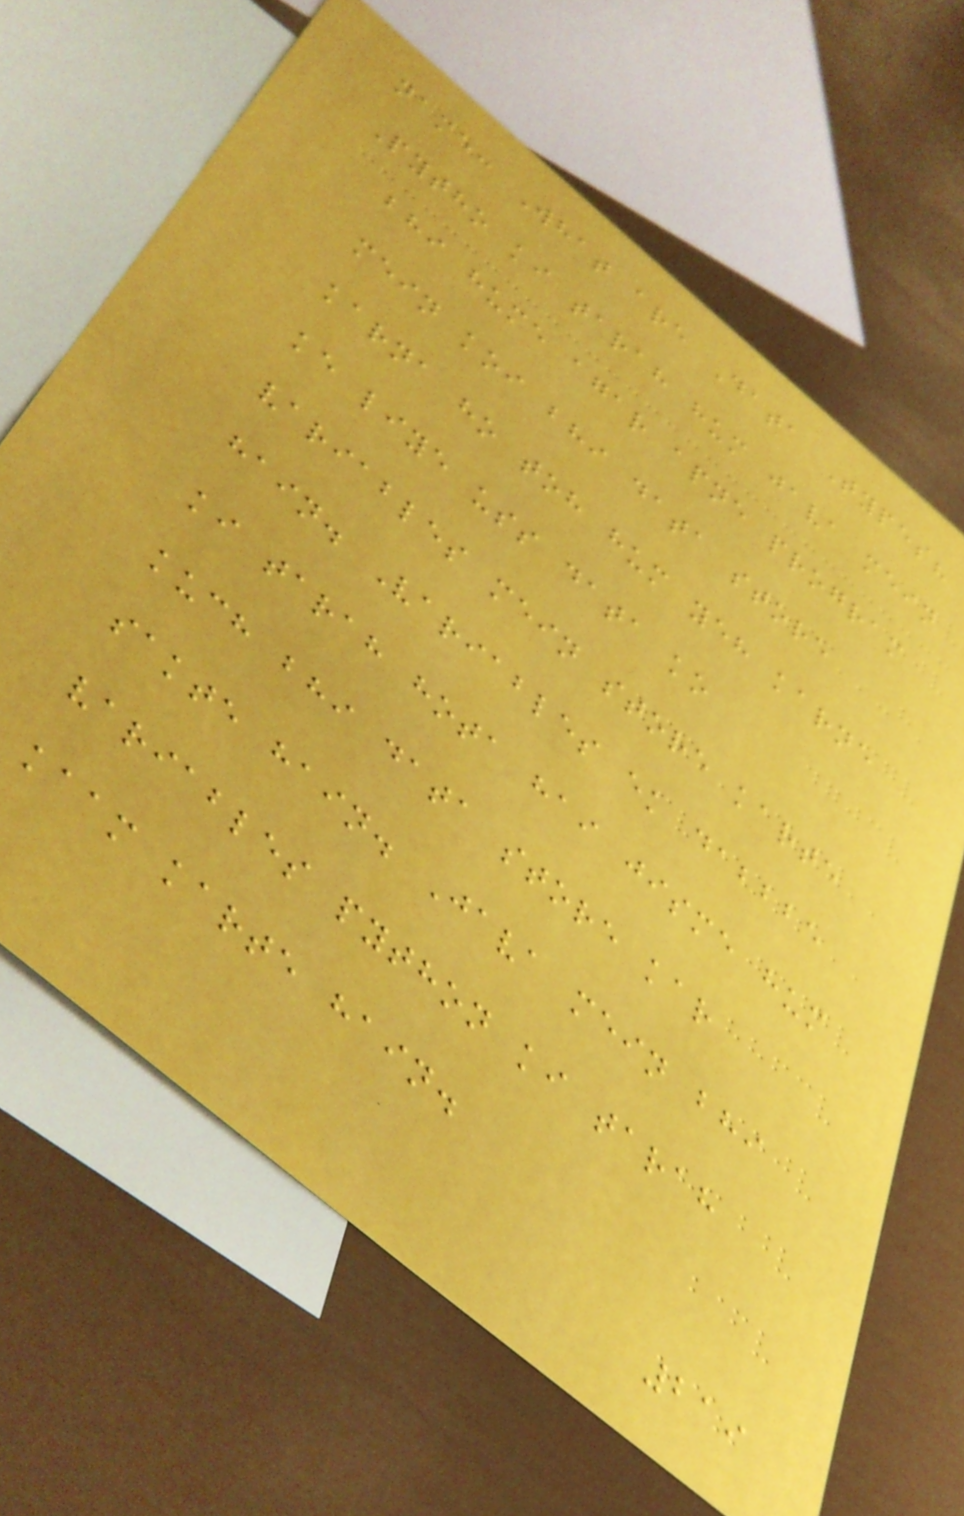name: What are Data Types?
Pytho ki tarah hum java mein
bhi hume agar apne program
mein koi bhi data store
karna ho toh hum yeh karne
ke liye uss data ko
variables mein store karte
hain. Variables ek dabbbe
ki tarah hota hai jisme hum
kuch bhi data store kar
sakte hain. Java mein bhi
variables python ki tarah
kaam karte hain.
219
